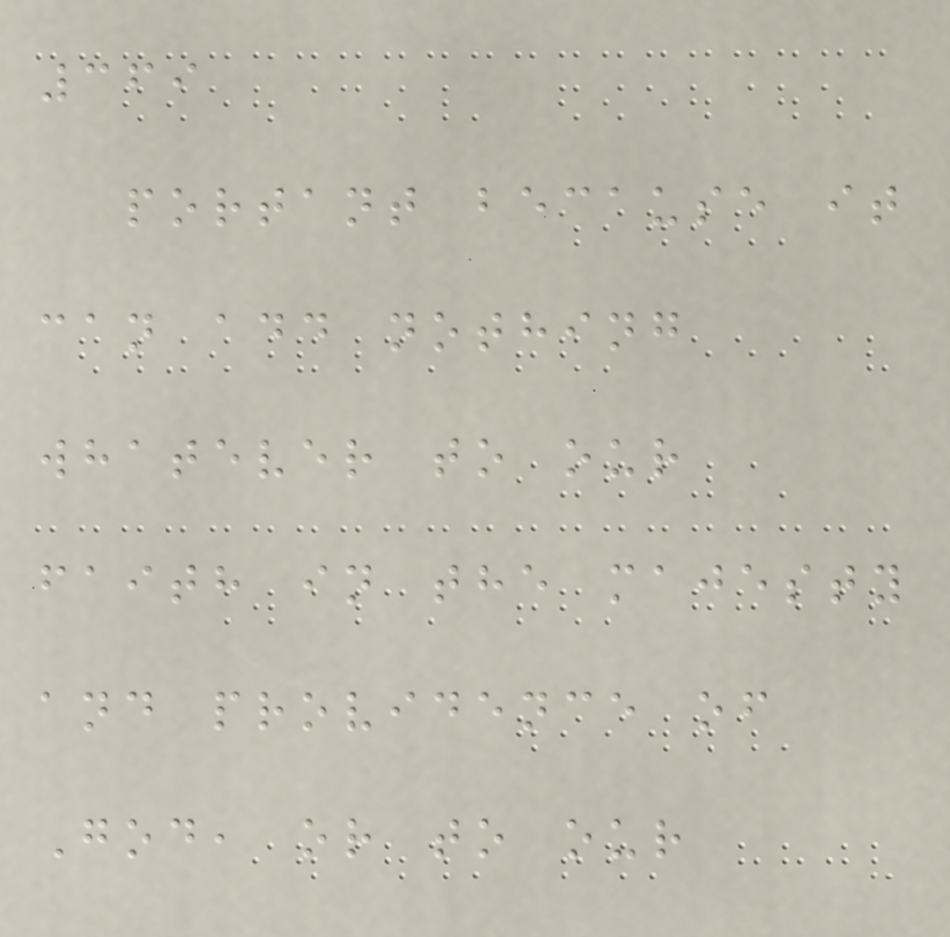369
portant because it
can add nothing
whatever to our
faith in the majesty
and providence of
God, or to our
